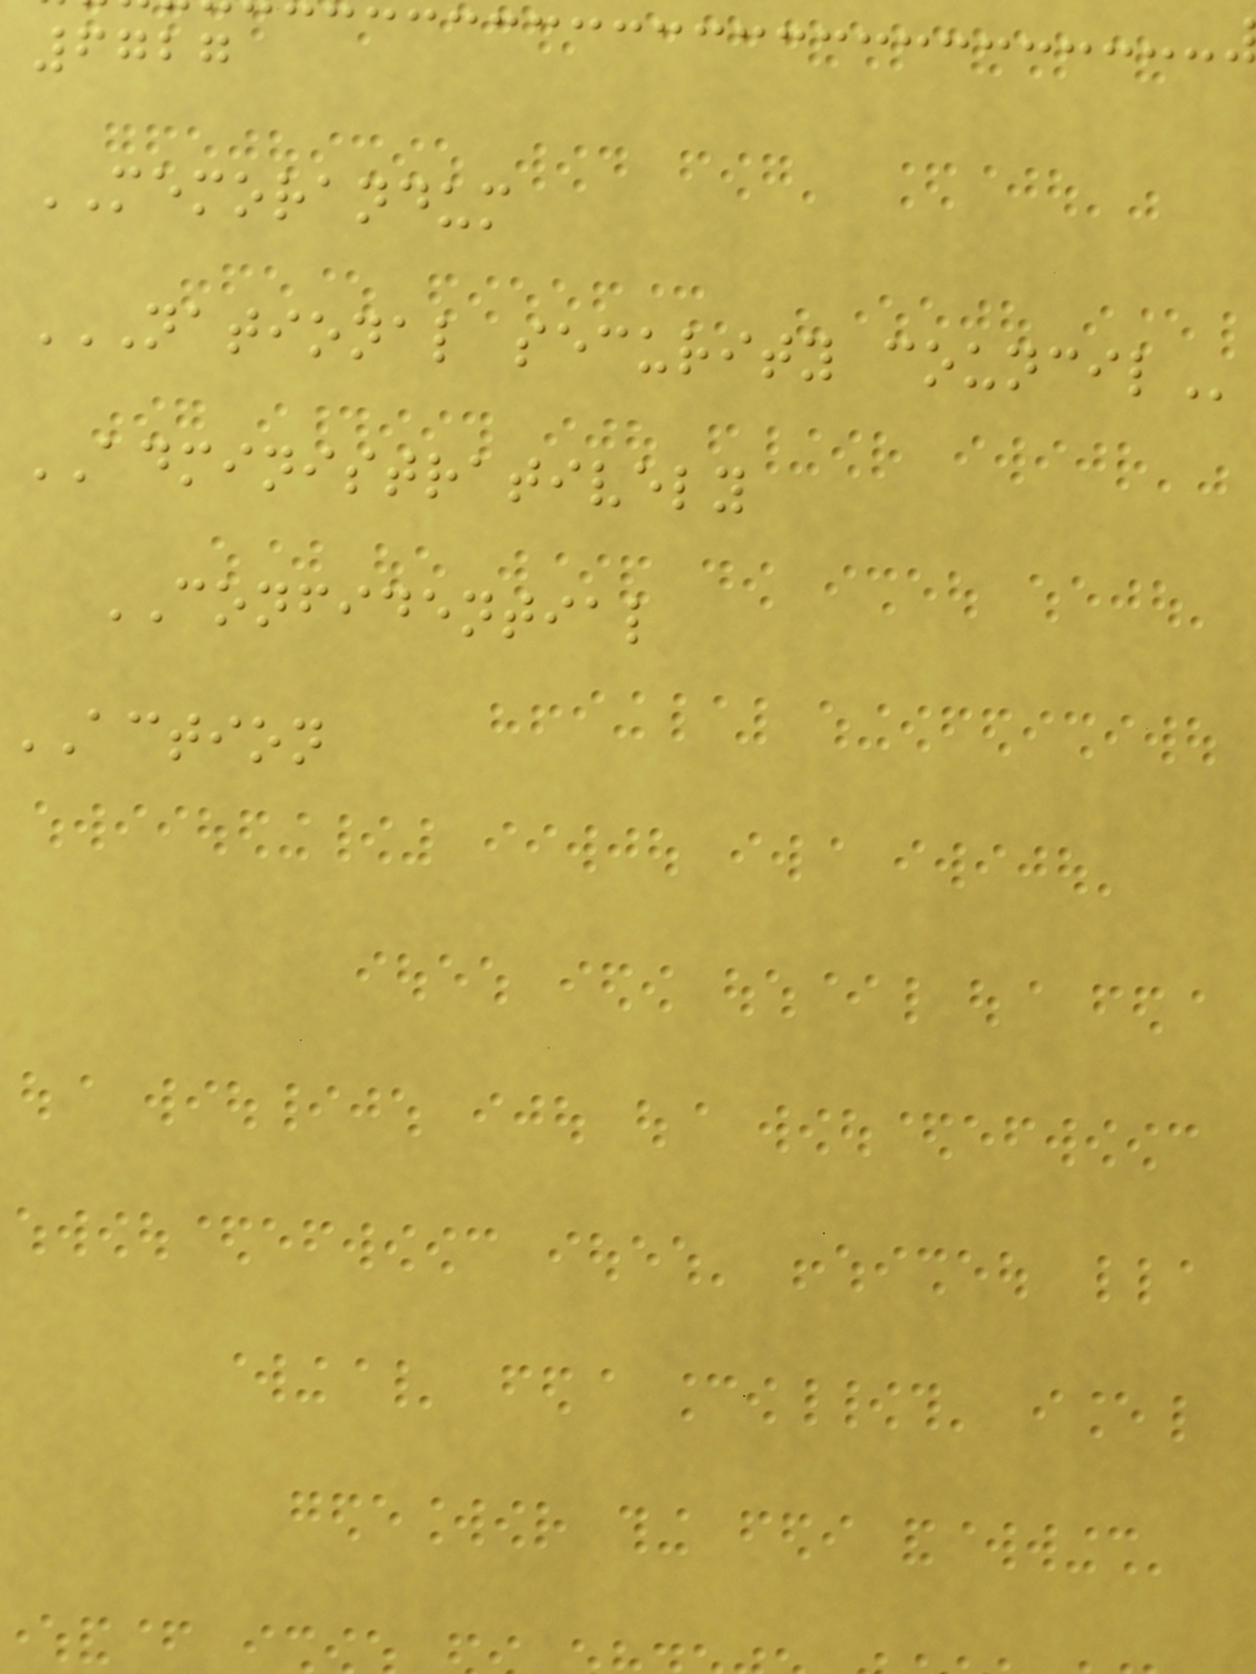6727
MEMORANDUM
NATIONAL SECURITY COUNCIL
ADMINISTRATIVELY
CONFIDENTIAL
ACTION
